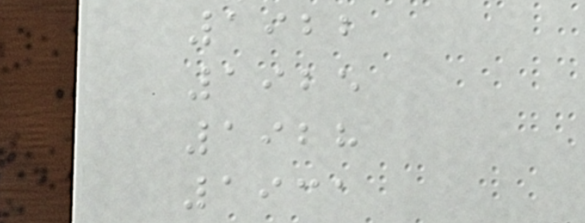1922
1925
1928
1931
